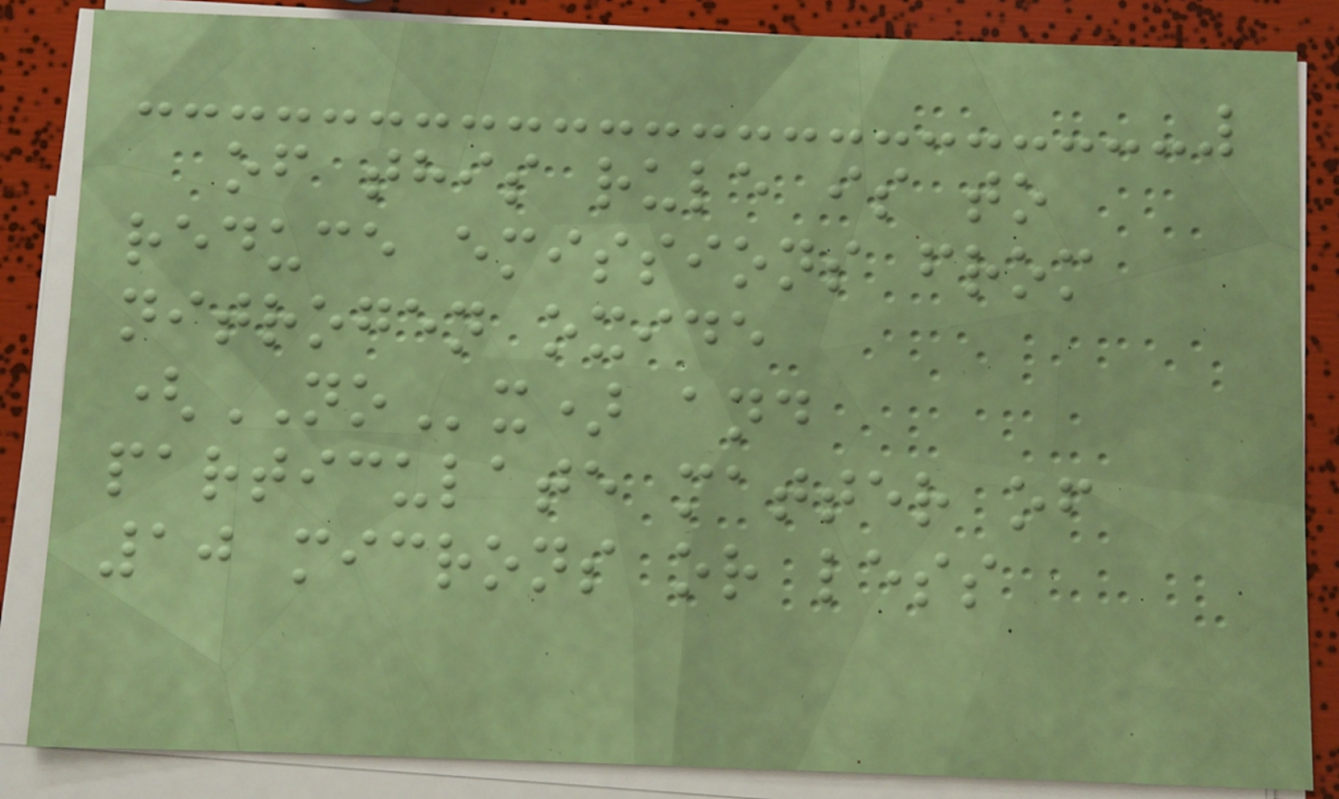of this rule is to
reduce emissions from
nitrogen oxide
(NOx) and
particulate matter of
10 microns or less
